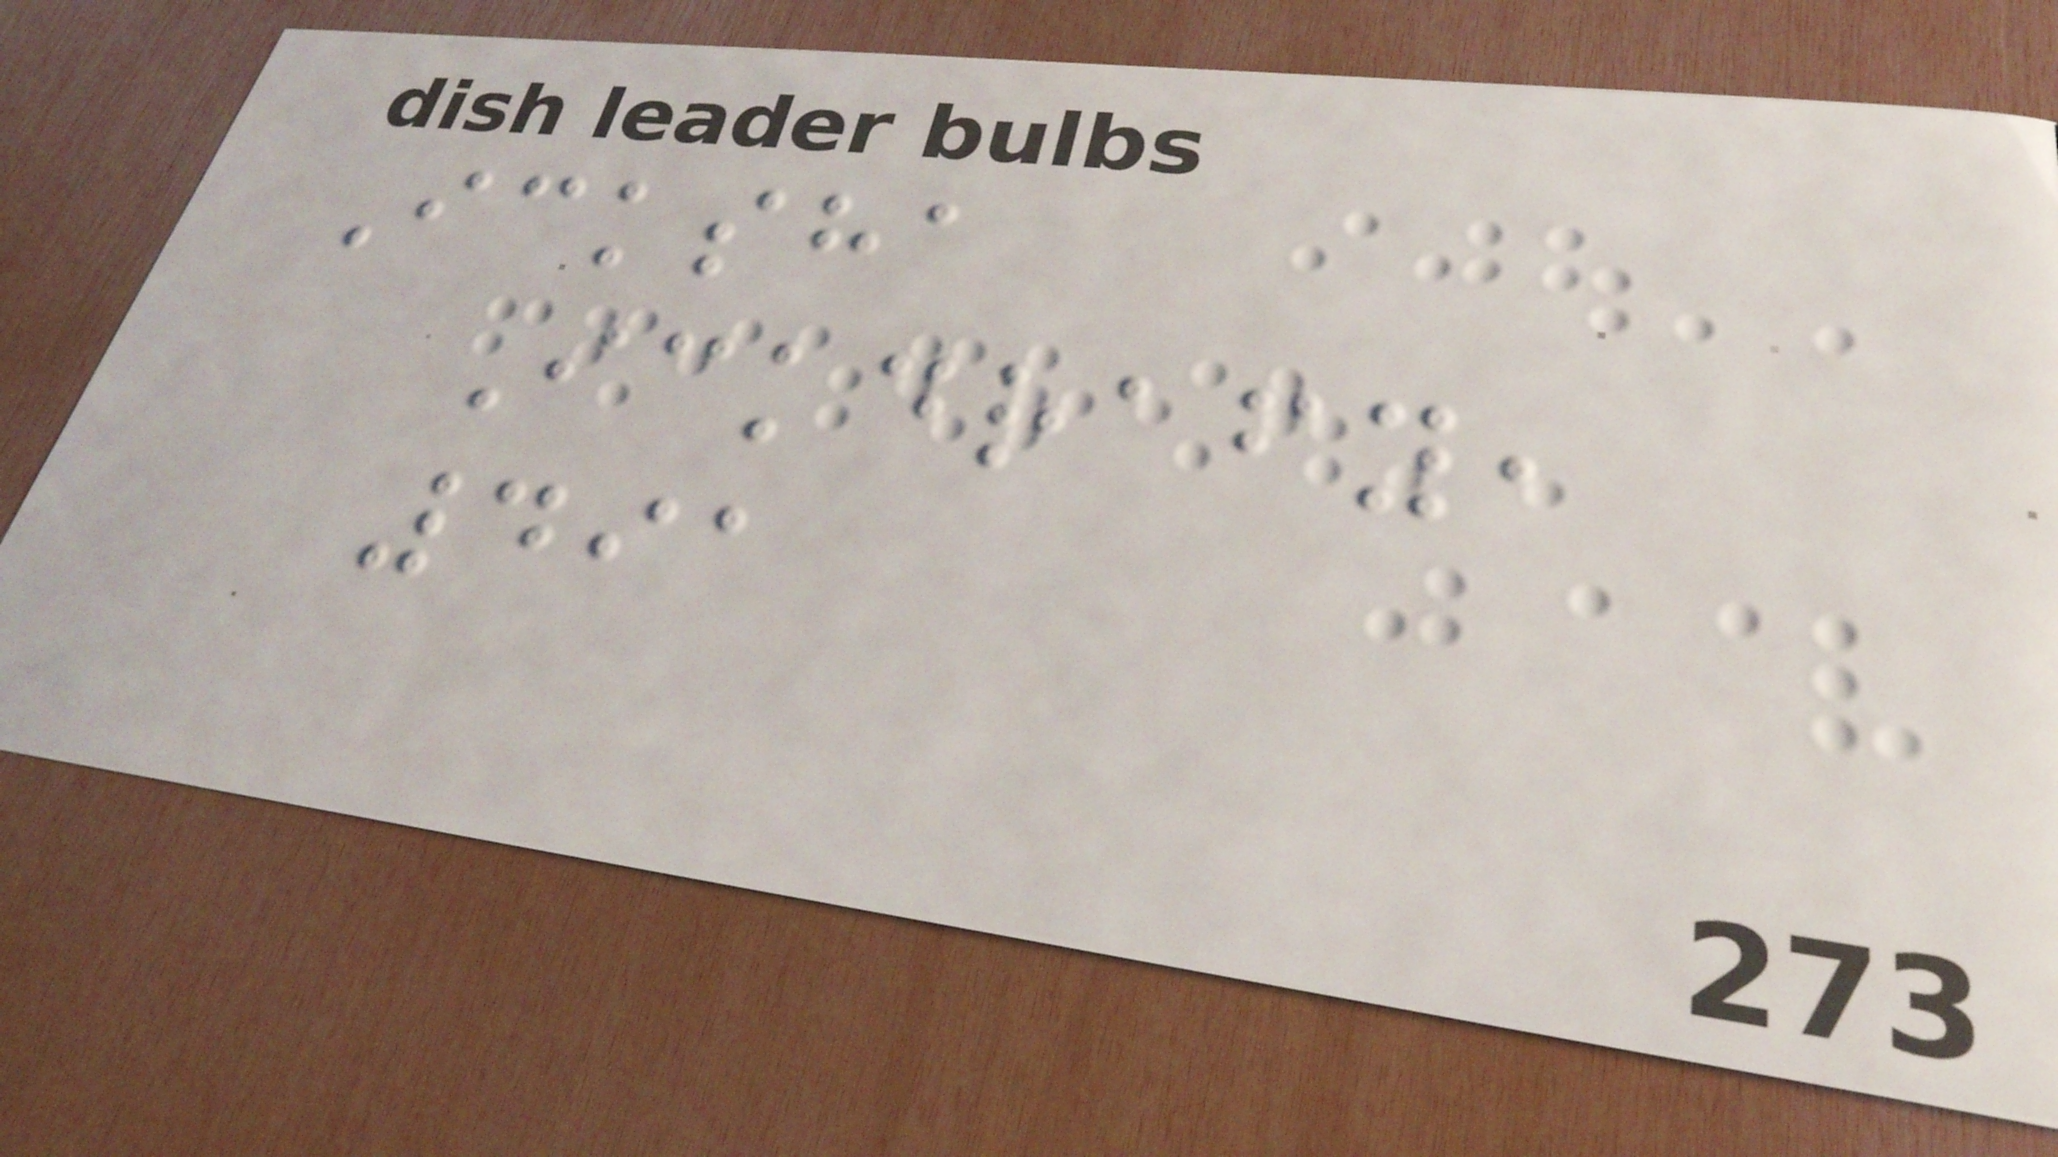Icksha
Ickdrafy,
491
